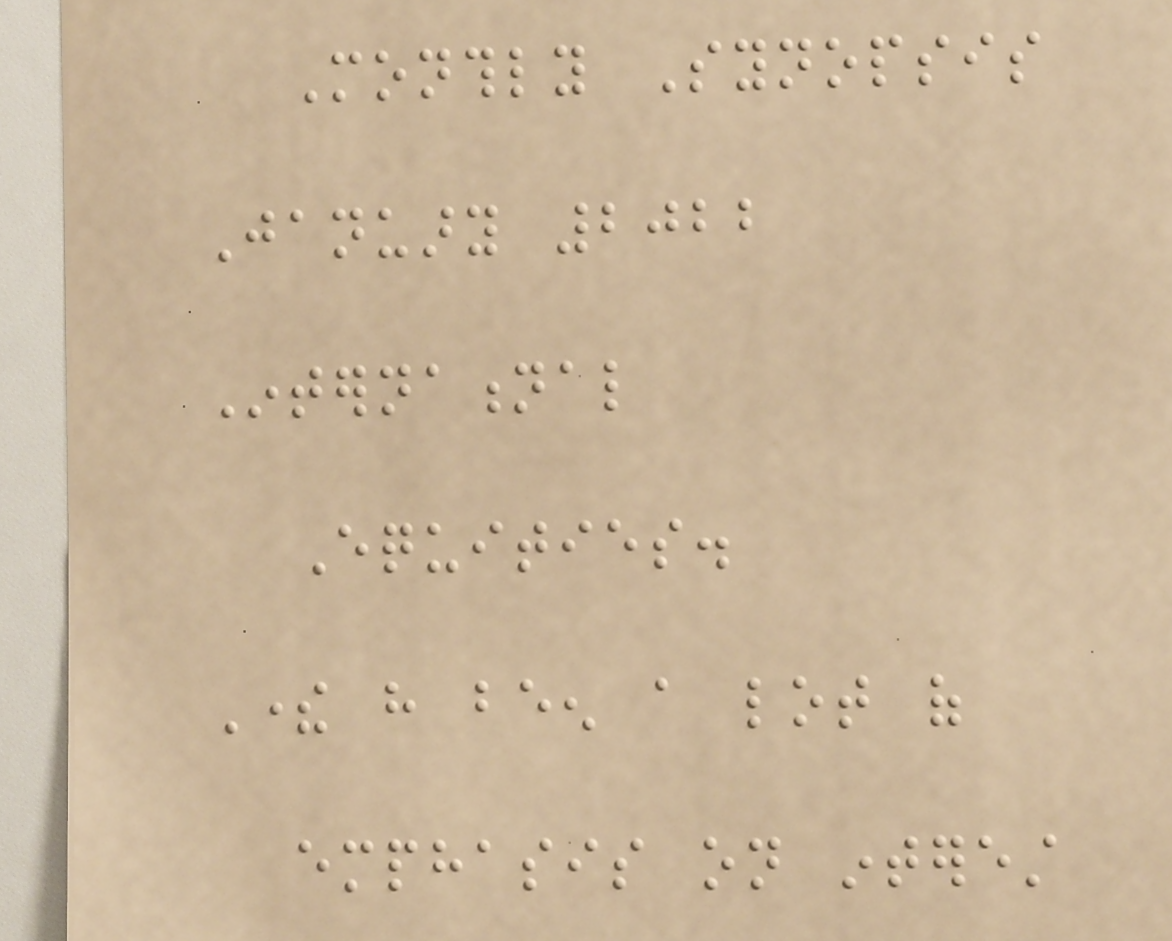Monthly Synopsis
January 2022
International
Equities.
There have been a lot of
emphasis on interest
